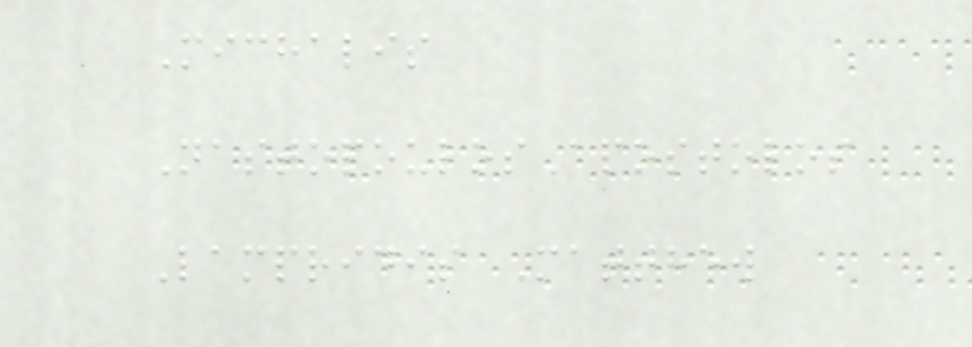Michalis
NastopoulosApostolos
Lampridis Matthew
